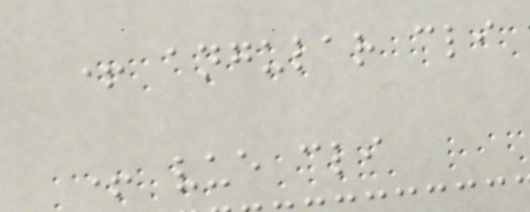+ angular cli
+ vue cli
